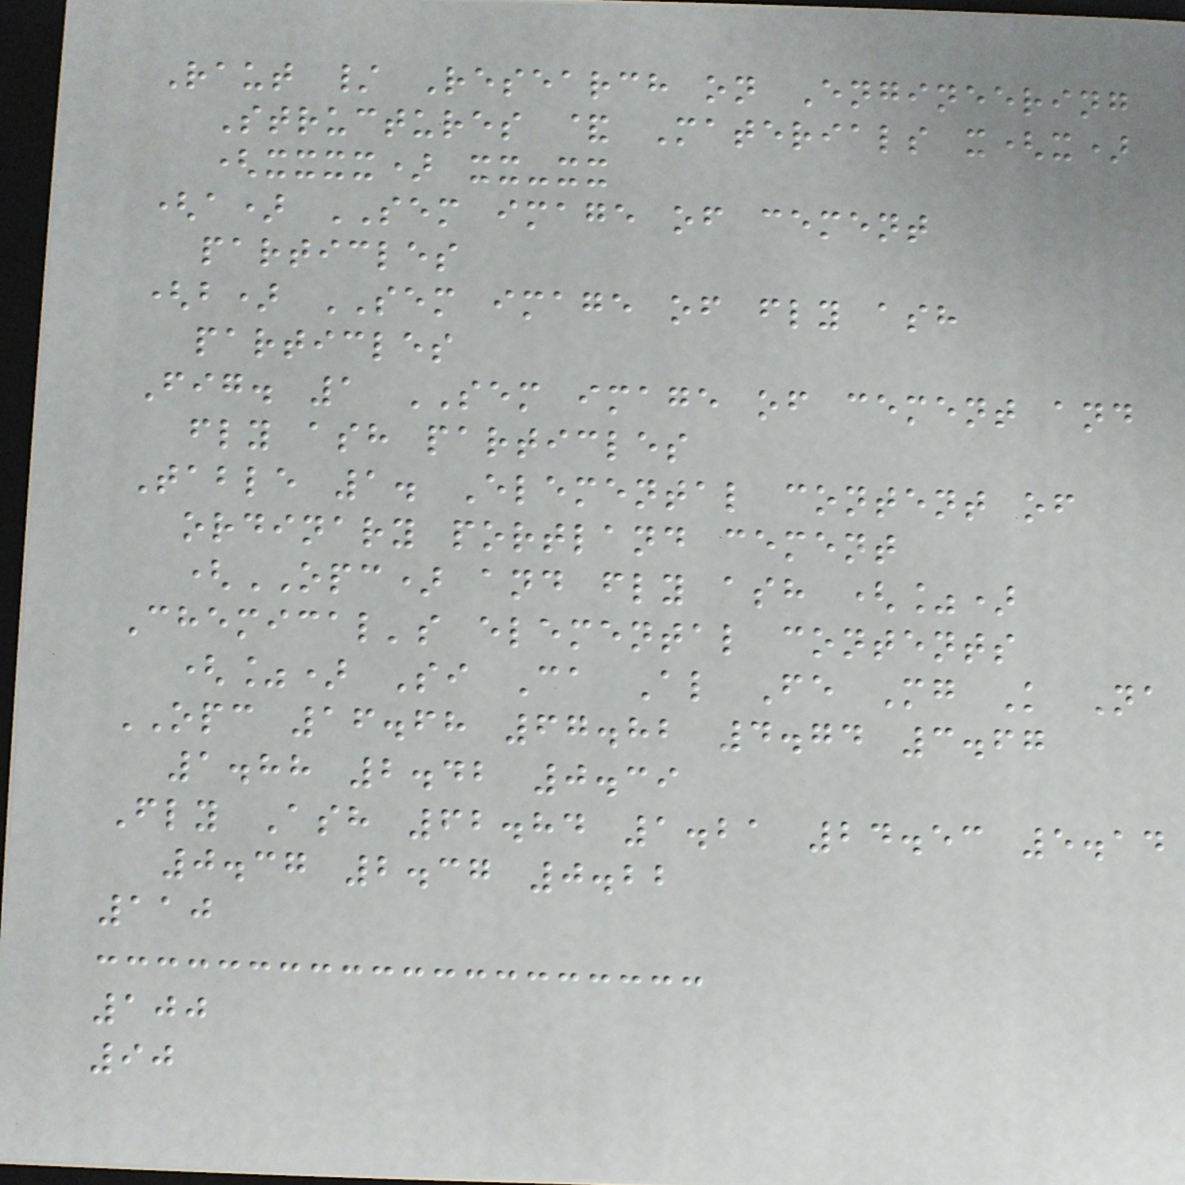Raut / Research on Engineering
Structures & Materials x(x)
(xxxx) xx-xx
(a) SEM image of cement
particles
(b) SEM image of fly ash
particles
Fig. 1 SEM image of cement and
fly ash particles
Table 1. Elemental content of
ordinary portland cement
(OPC) and fly ash (%)
Chemical's elemental contents
(%) Si Ca Al Fe Mg K Na
OPC 16.68 67.82 4.74 3.67
1.88 2.42 0.39
Fly Ash 62.84 1.21 24.53 5.14
0.37 2.37 0.22
110
100
90
